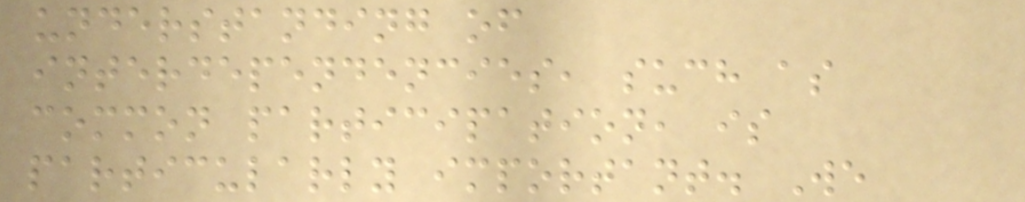understanding of
interdependencies, such as
common participation, is
particularly important. We
